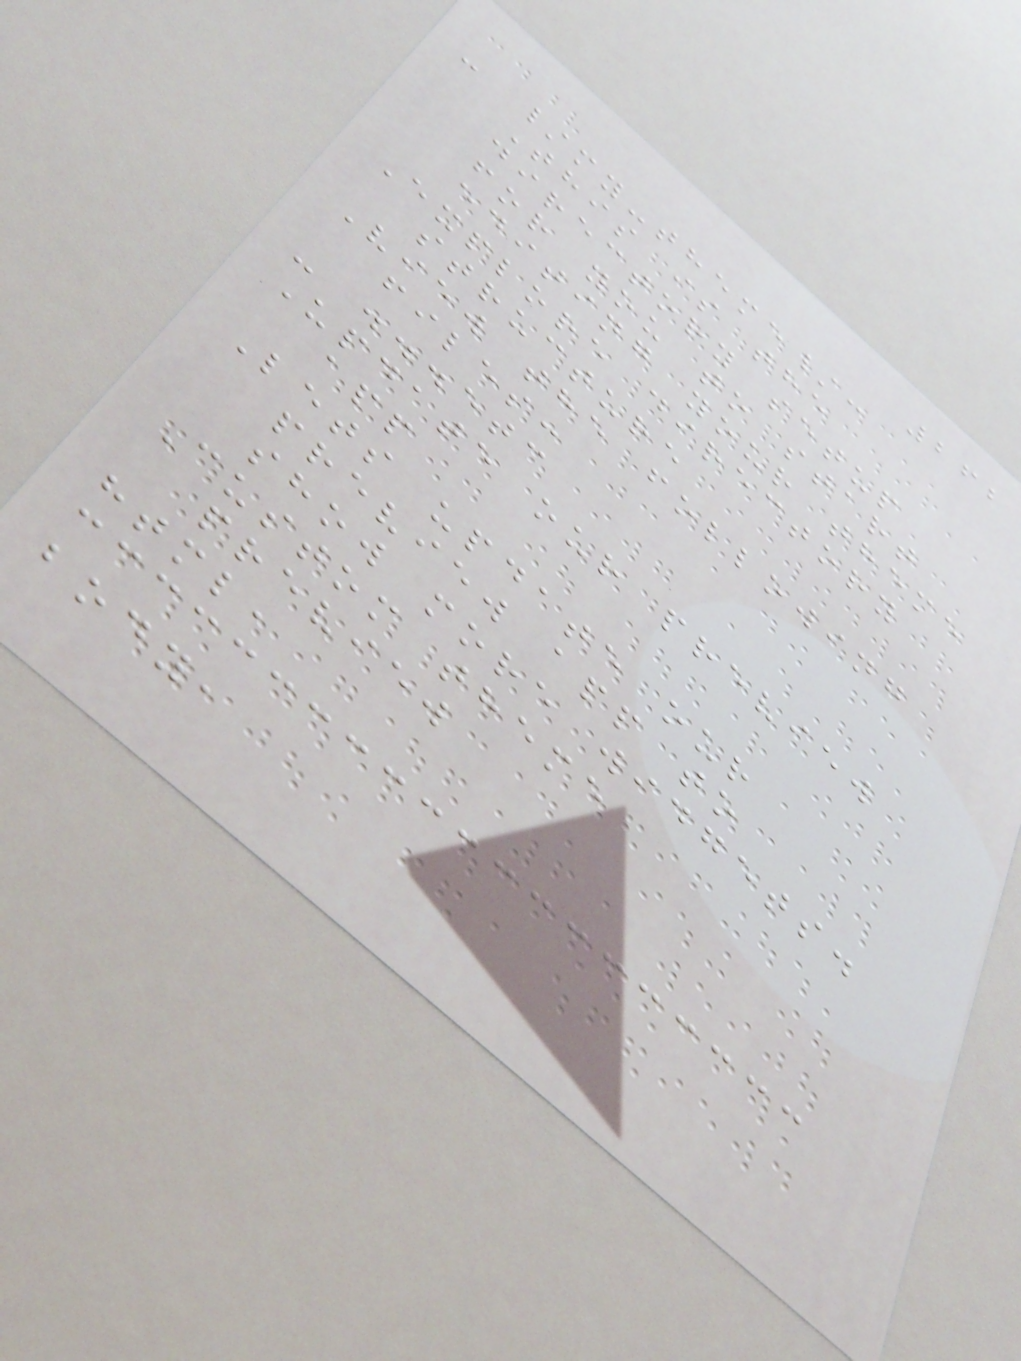262
- /my-theme/:
This is the
directory setup
for you to start
editing your theme
Explore directory
structure
View the following
files:
- ...etc
Update our preview
app
Lets update our
preview app to
show more widgets.
Custom theme
preview
html,
body,
